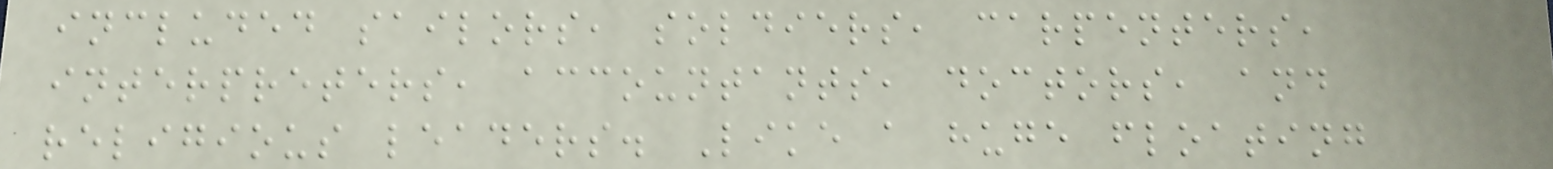included sailors, soldiers, carpenters,
interpreters, accountants, doctors, and
religious leaders. Like a huge floating
